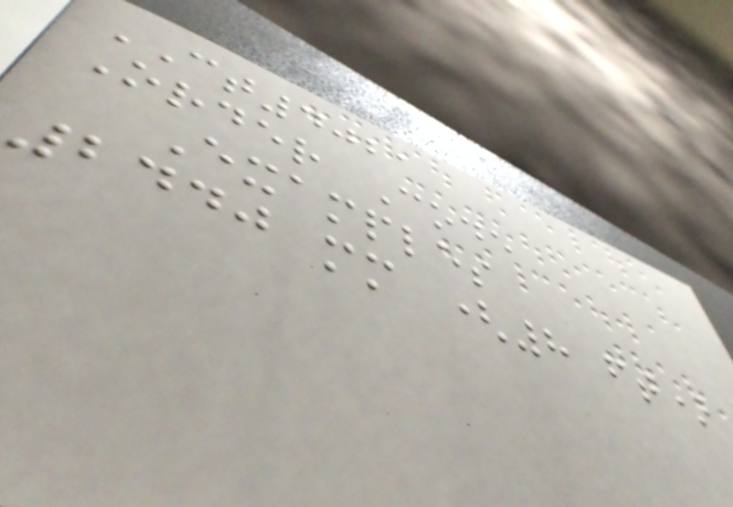CT4021
Order Code
Examples
2440 mm (8 ft)
